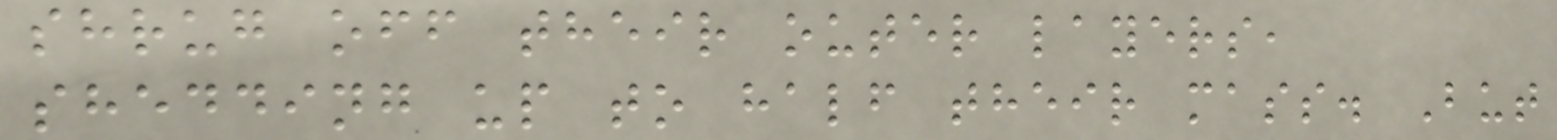shrug off their outer layers,
shedding up to half their mass. But
